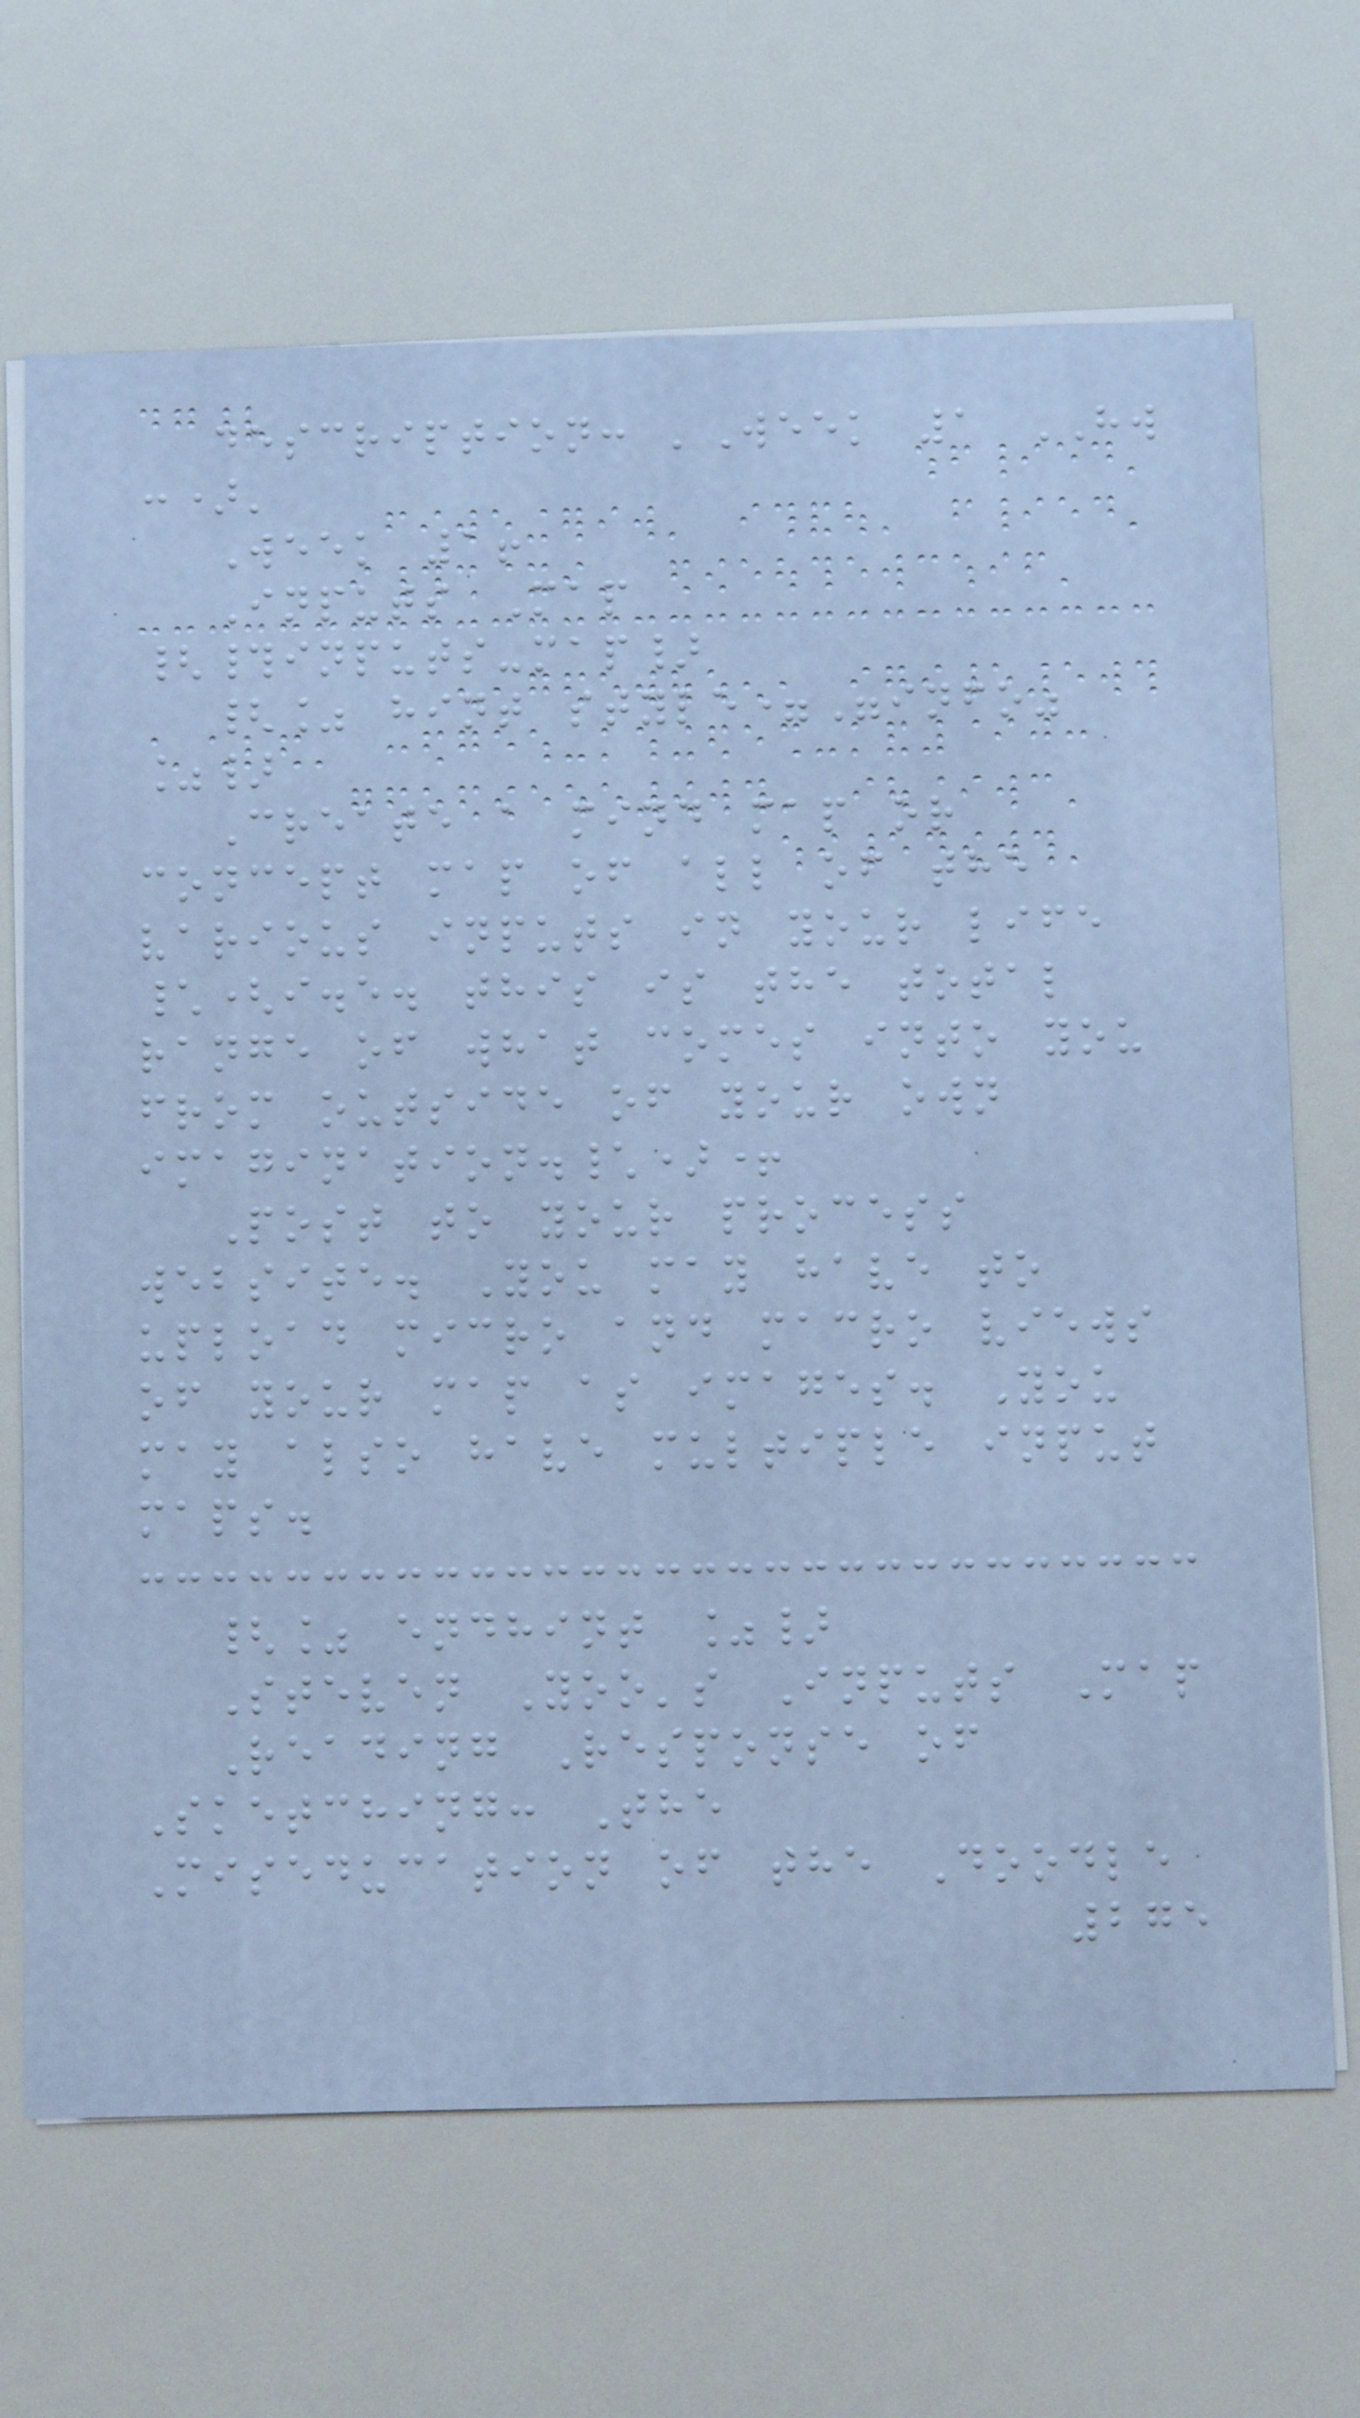description: 'Week 1 HW
:)'
Week 1!
Inputs Map
{#inputs-map}
{% hint style="info"
%}
Create a mind map or
concept map of all of the
various inputs in your life
\(i.e. this is the total
range of what comes into you
from outside of your own
imagination.\)+
Post to your process
website. You may have to
upload micro and macro views
of your map as images. You
may also have multiple input
maps.
{% endhint %}
Steven Yoo's Inputs Map
Reading Response of
Sketching: The
Miseducation of the Doodle
275
